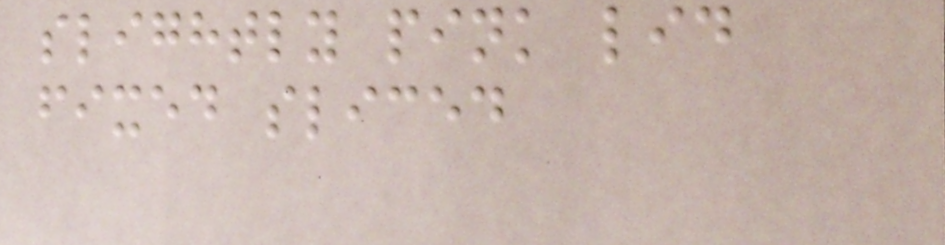slightly pink lid
fixed sliced
